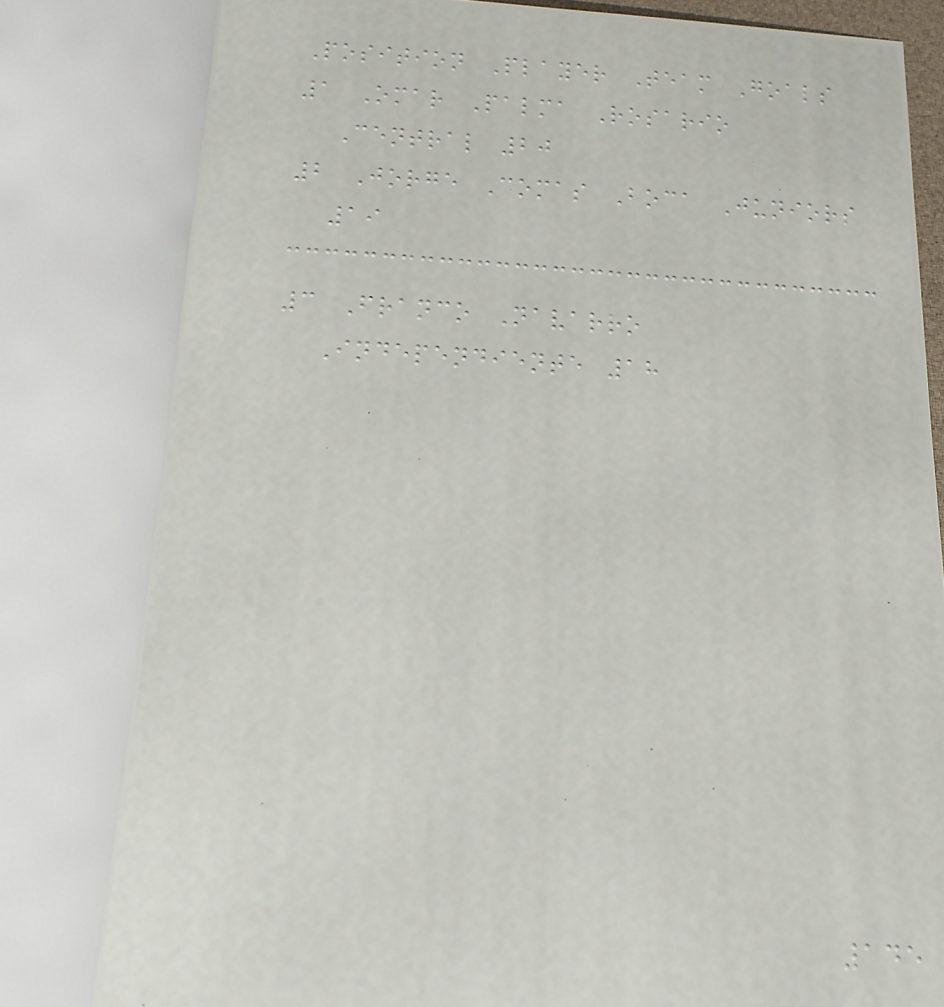Position Player Team Goals
1 Omar Palma Rosario
Central 20
2 Jorge Comas Boca Juniors
19
3 Franco Navarro
Independiente 18
145
